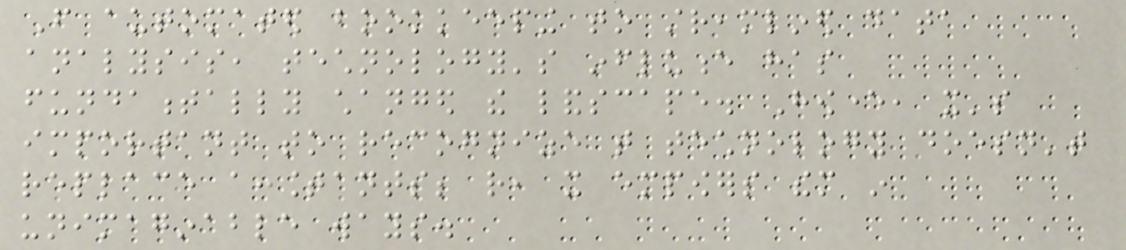From automated bookkeeping to streamlined data
analysis, technology's influence has
fundamentally changed the landscape. However, it's
important to recognize that technology doesn't
replace accountants; rather, it empowers them in
unimaginable ways.
